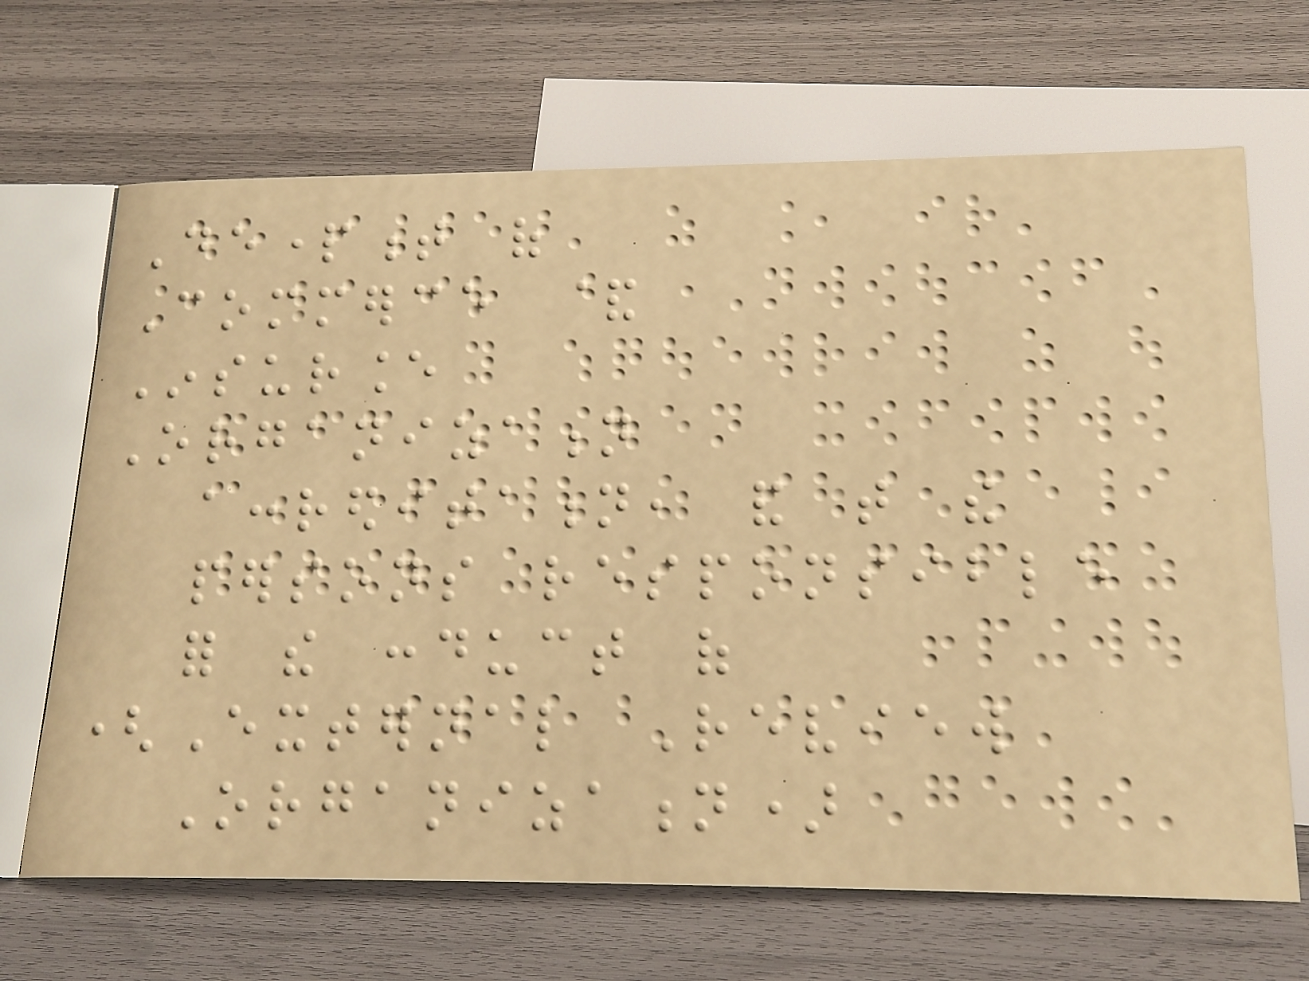Department of
Commerce &
Insurance
Organization
accreditation, and that the
persons responsible
for the conduct of
(External Review
Organization)
